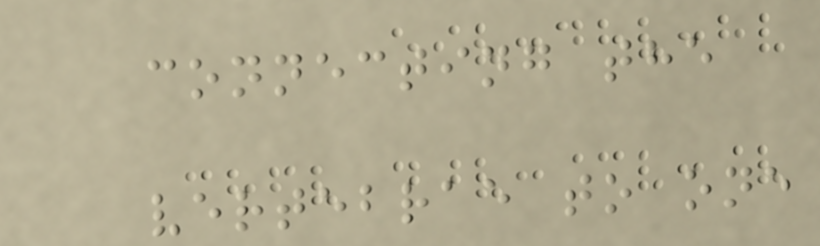connecting the
vertebrae to one
